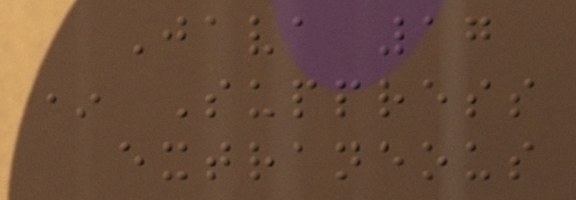Java 17
* Suppress
extraneous
